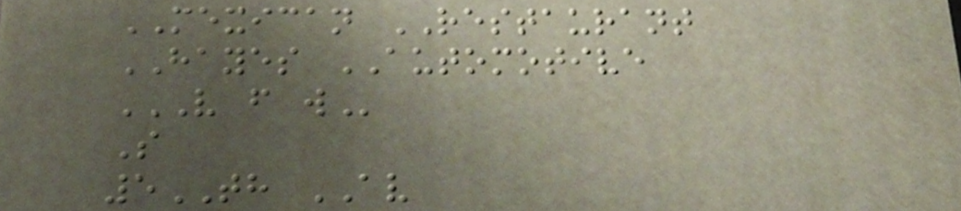MEXICAN RESTAURANT
HAYES AUTOMOTIVE
V F W
S
5TH AV
